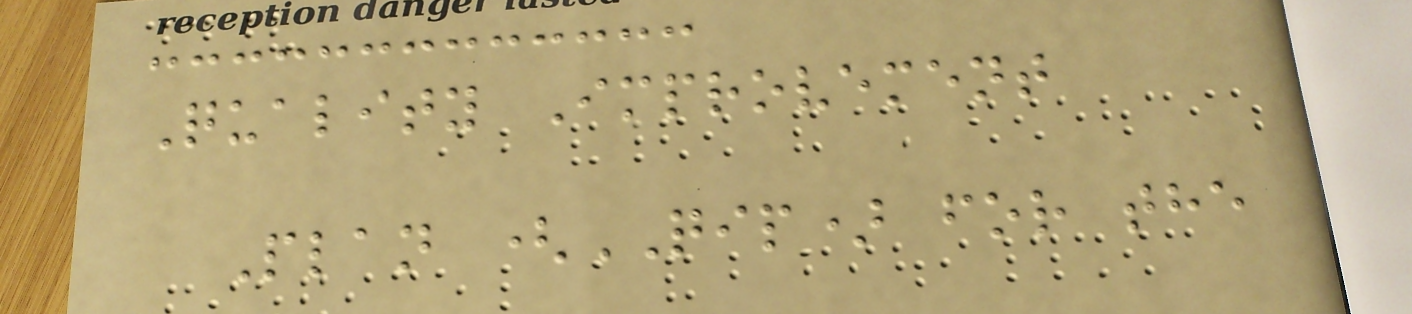Quality Improvement
Plan (QIP) for the
